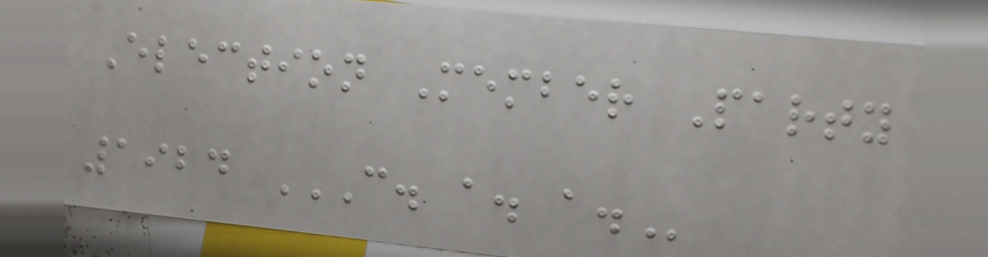Election Member Party
1924 C. A. A.
